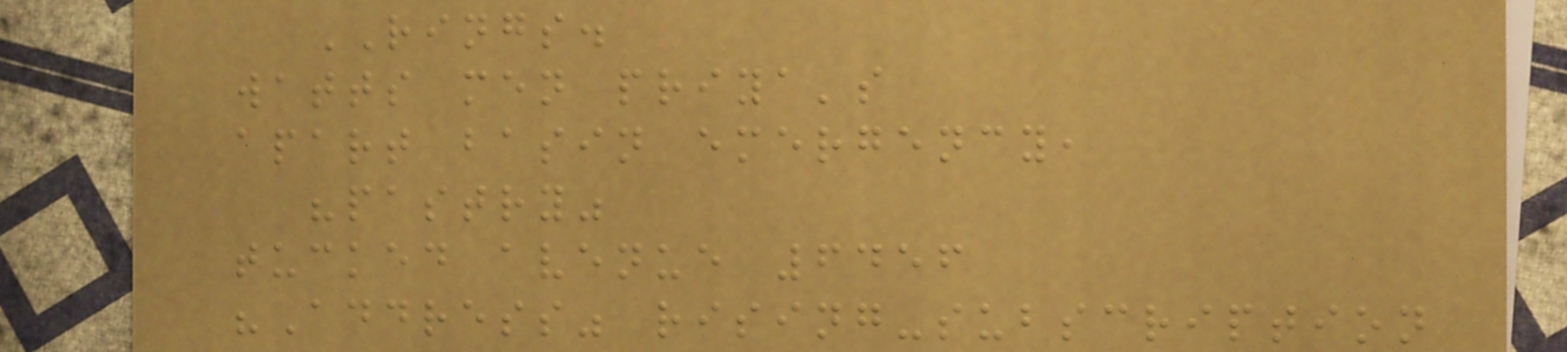RINGS.
watts men priya's
apart basin emergency,
"pastry"
tucked avenue 6456
"Address" rising-subscription
